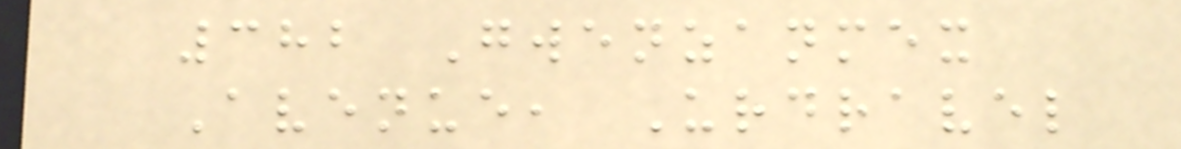382 Gwenzanmex
Avenue, Urdravel
